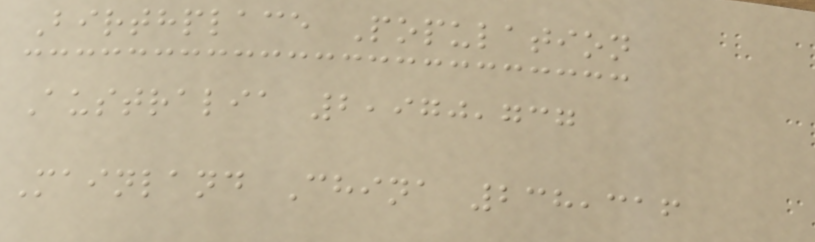Birthplace Population
Australia 2,970,737
Mainland China 238,316
